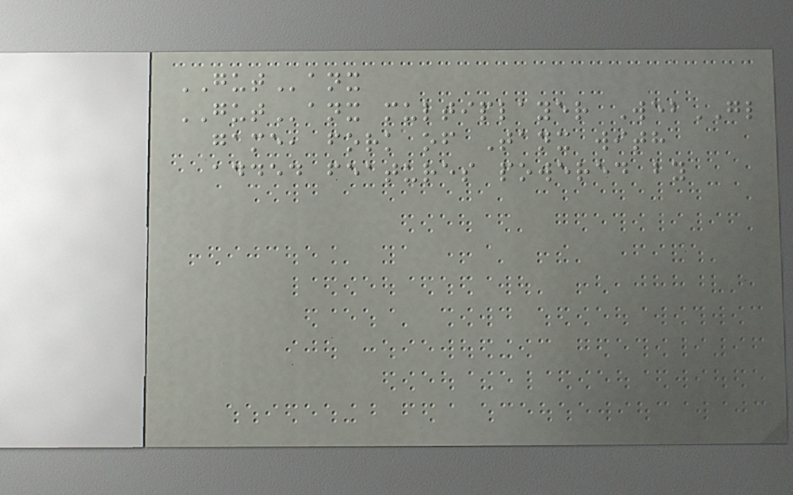GUTanx
GUTanx multiplayer WebGL
game, fork of Tanx with
added features powered by
